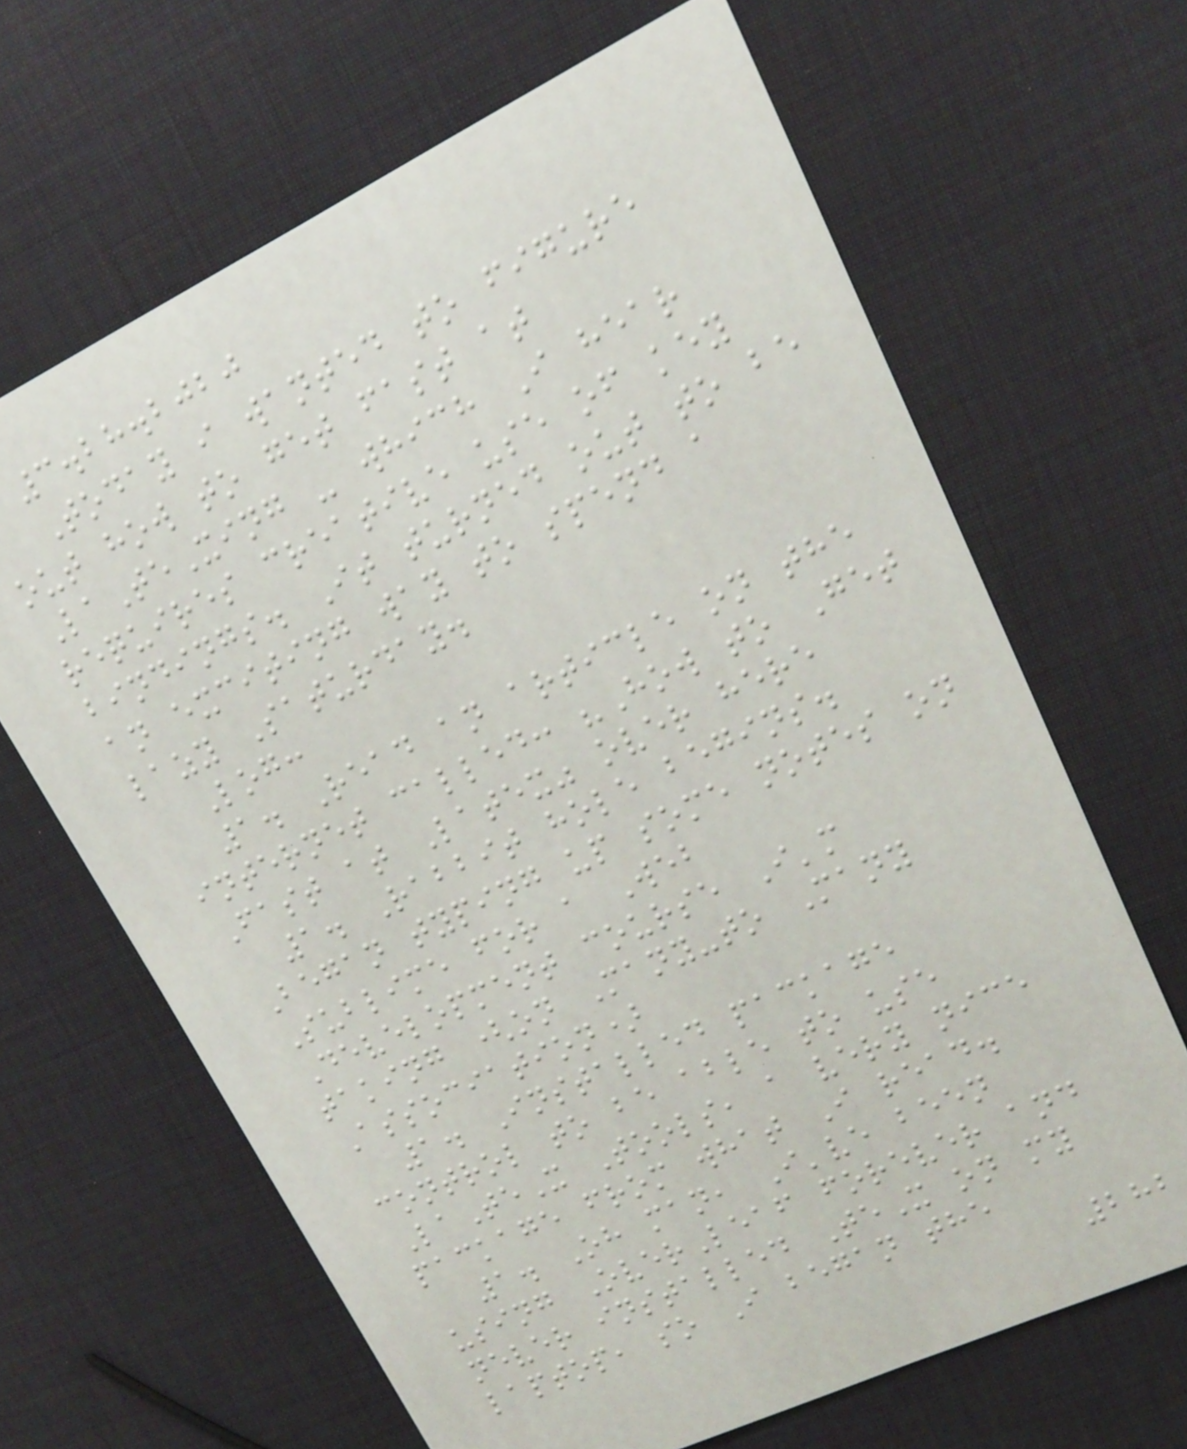3.28.2020
Today i wanted to figure
out how to get fast at
LaTeXing - which I hear
requires creative use of key
bindings. It turned out to be
an exciting way to spend a
lazy Saturday.
Log:
1. Read an article on the
internet called: "How to Get
Fast at Latex" over here
1. Rabbit hole begins.
Began typing up some notes on
Sublime for a Web
Development course I'm
taking (on Many-to Many
Association)
1. Installed package
control to be able to use
LaTeX Tools, a very nice
package from what I read.
1. Oh man, I've been
using OverLeaf forever and
never installed TeX on my
laptop, so I began the
282
